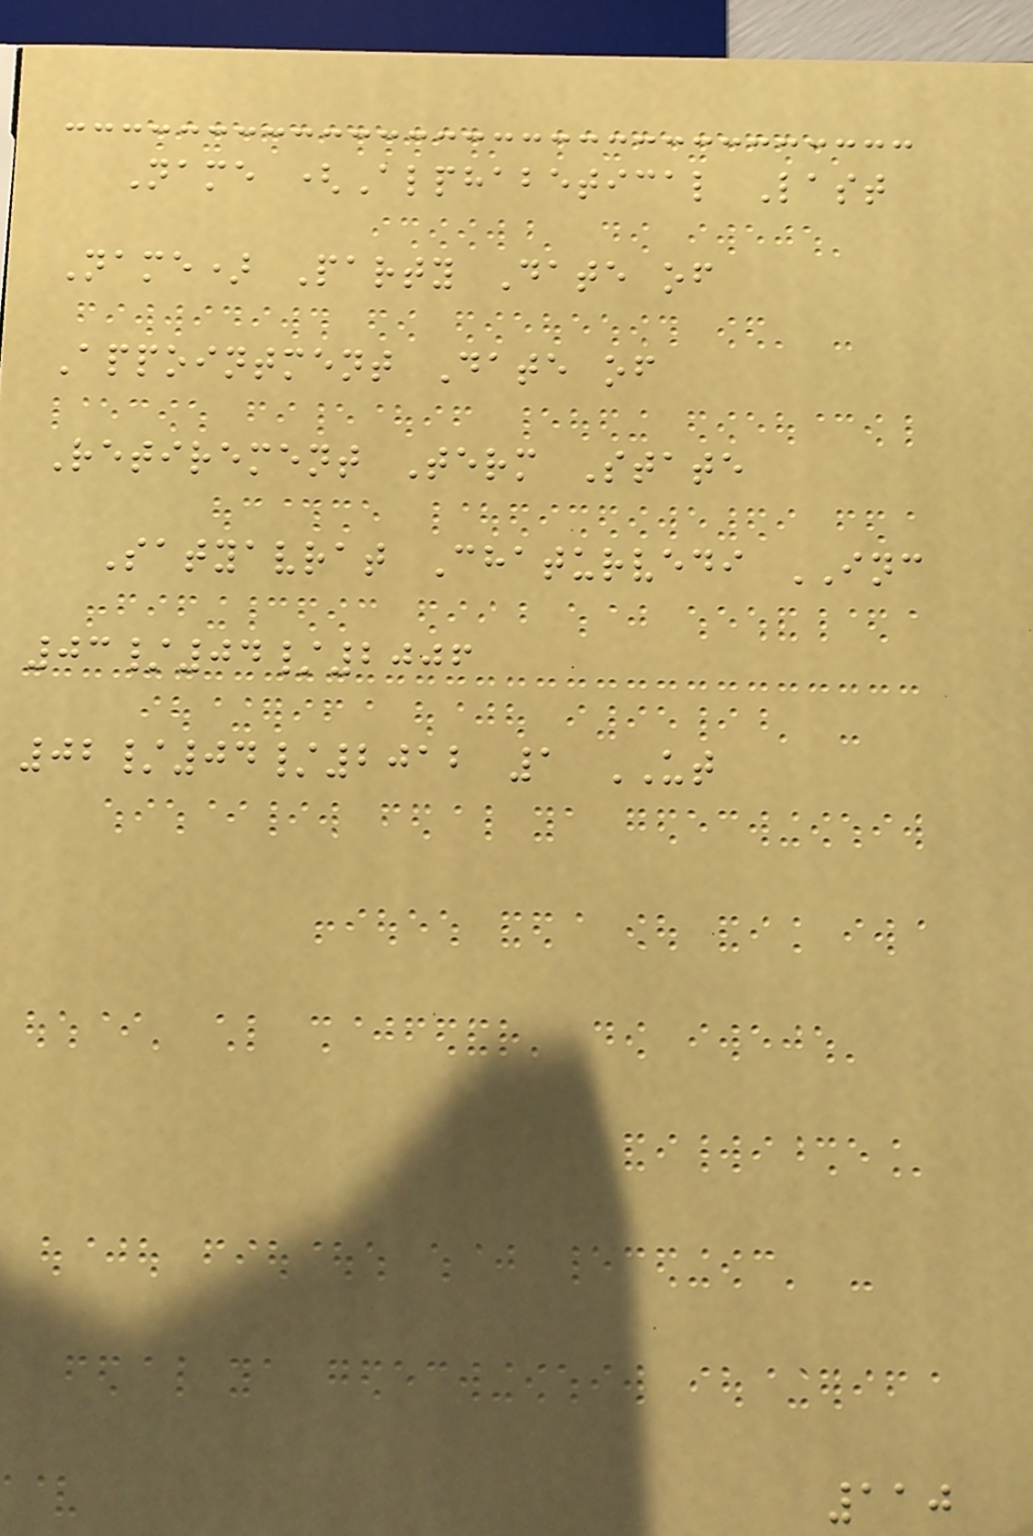Name (Alphabetical Last
Name) Party Date of
Appointment Date of
Retirement Term State
Satyavrat Chaturvedi INC
03/04/2006
02/04/2012 1 UT
110
